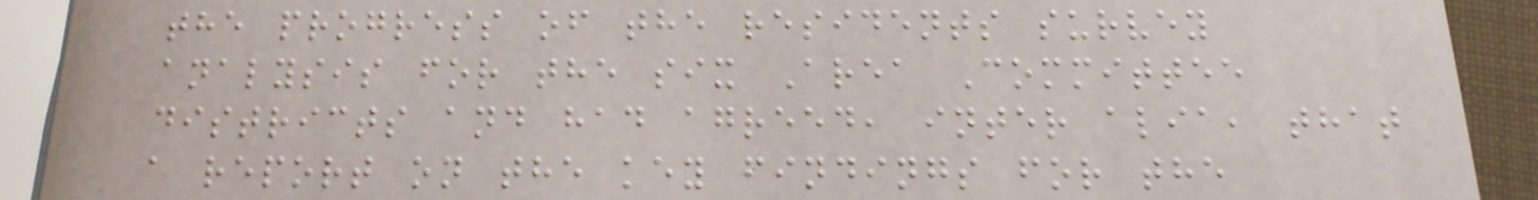the progress of the residents survey
analysis for the six Area Committee
districts and had agreed, inter alia, that
a report on the key findings for the
